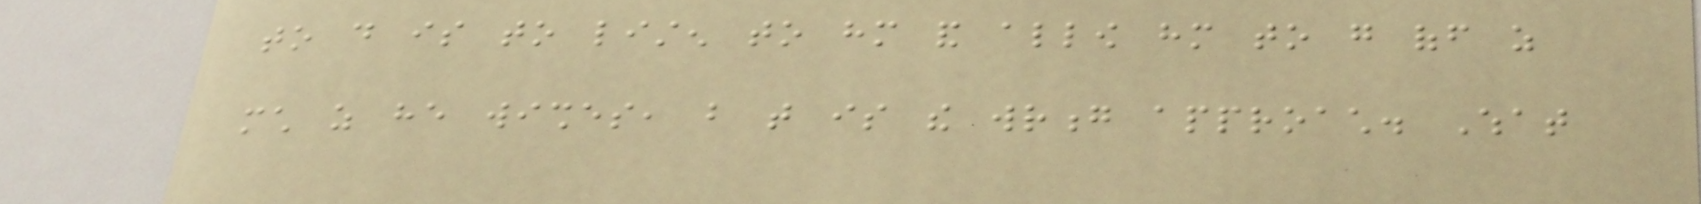to do is to listen to him and allow him to go off as
much as he wishes, but that is the wrong approach. What
